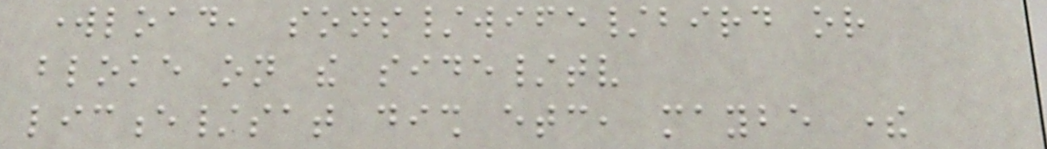workload, sons/wife/bird or
bloke on the side/tv
licence/sat dish etc, maybe there
